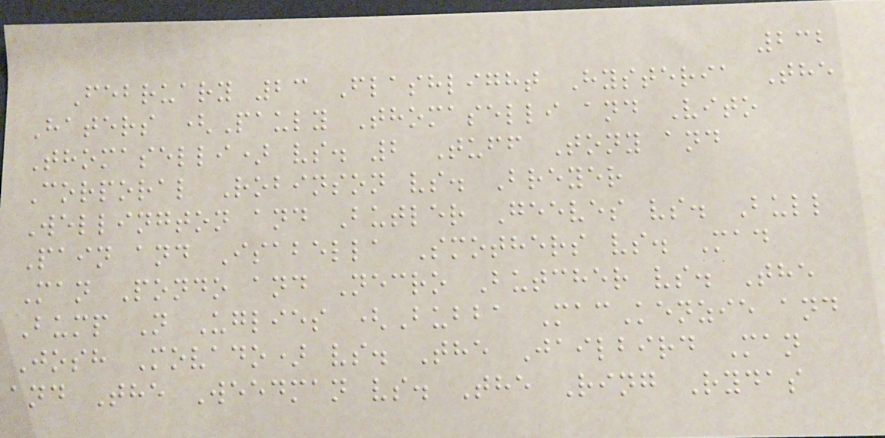232
February 23 Flashlight Hysteria The
Haters (Pauly Thomaselli and Vito
Thomaselli) vs. 2 Tuff Tony and
Corporal Robinson vs. Breyer
Wellington and Butler Geeves vs. Bull
Pain and Isabella Smothers vs. Mad
Man Pondo and Necro Butcher vs. The
Bump N Uglies (Bubba MacKenzie and
Josh Movado) vs. The Jailbird Man
and The Weedman vs. The Ring Rydas
